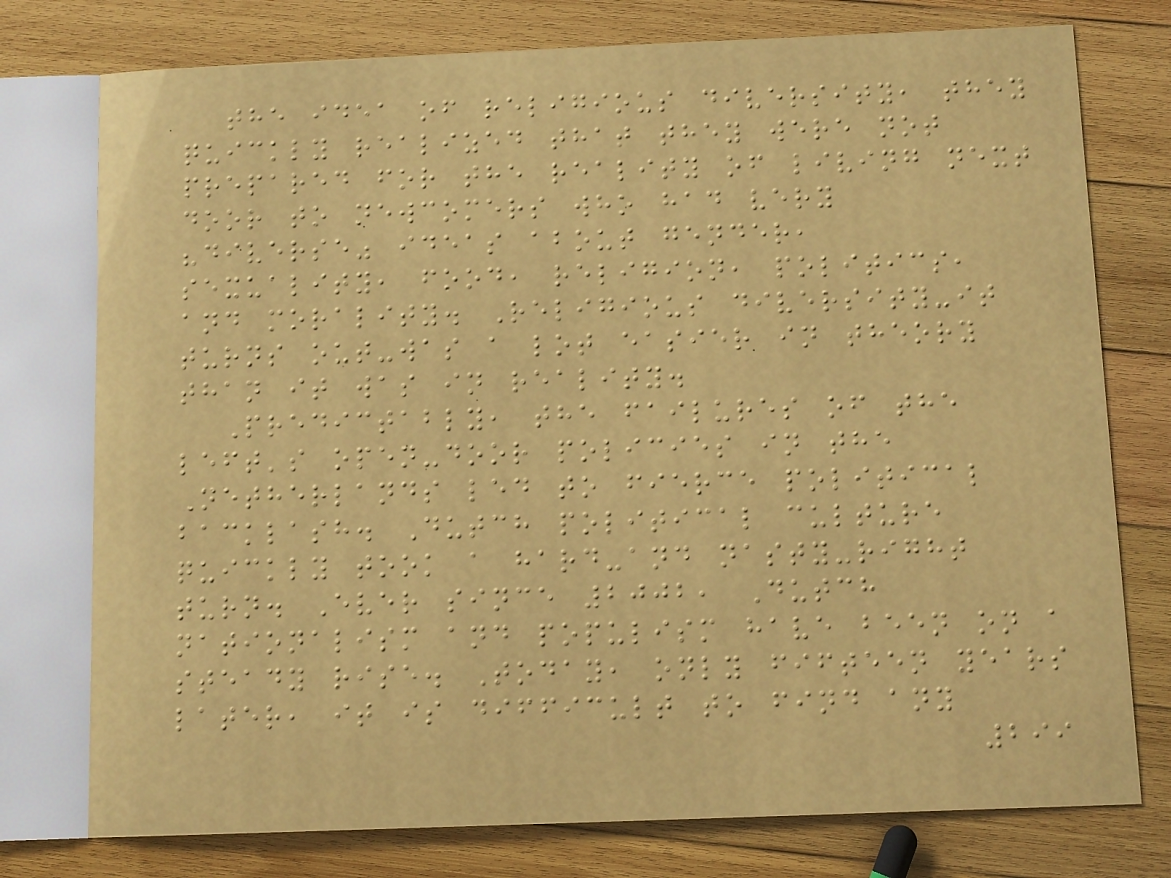the idea of religious diversity, they
quickly realized that they were not
prepared for the reality of living next
door to newcomers who had very
"diverse" ideas about gender,
sexuality, food, religion, politics,
and morality. Religious diversity-it
turns out-was a lot easier in theory
than it was in reality.
Predictably, the failures of the
left's open-door policies in the
Netherlands led to fierce political
backlash. Dutch political culture
quickly took a hard-and nasty-right
turn. Ever since 2002, Dutch
nationalism and populism have been on a
steady rise. Today, only fifteen years
later, it is difficult to find any
299
